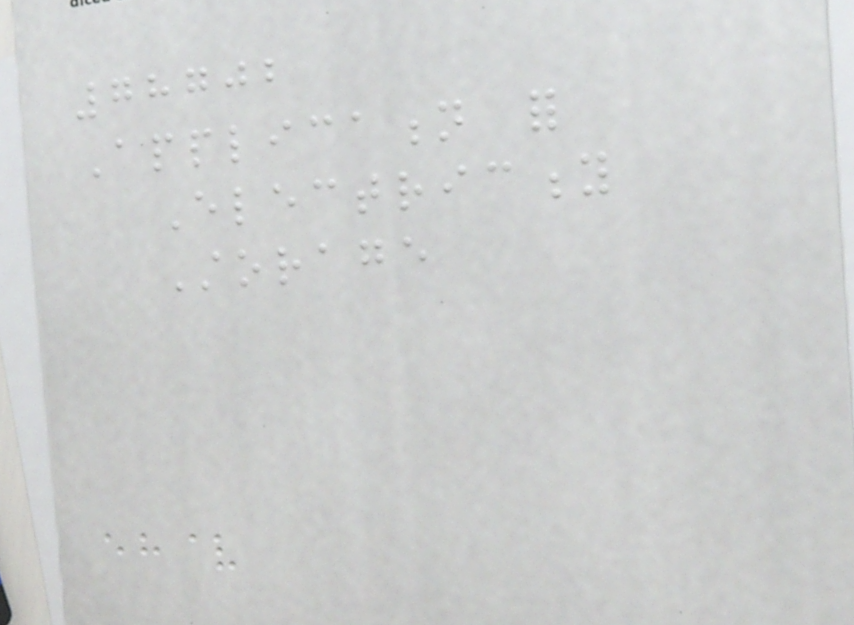78702
Application for
Electricity
Storage
